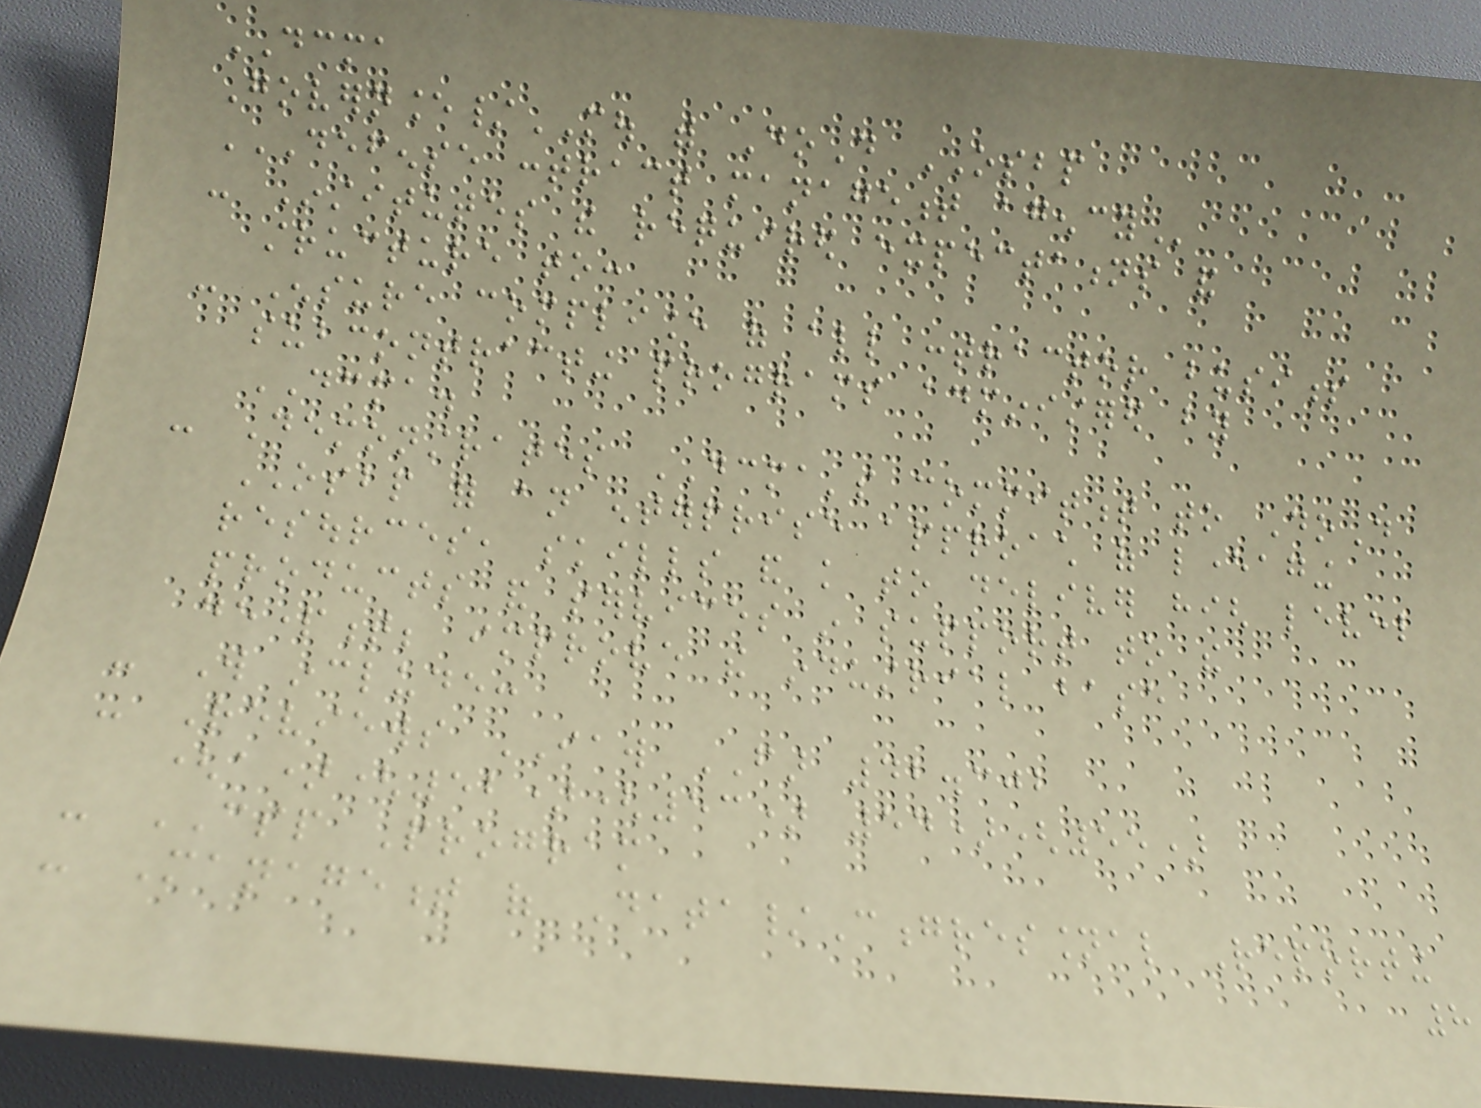DCMA
Governance/MOU with DoD OSBP
DEFENSE CONTRACT MANAGEMENT AGENCY
- Institutes the required expectations and
structure to:
- Ensure compliance of all contractor business
subcontracting programs administered by
DCMA.
- Demonstrates DCMA's commitment to DoD
OSBP for an enterprise approach of leveraging
resources, skills and knowledge to deliver high level
products and services in support to the
department; improve the industrial base
- Will include:
- Reviews IAW FAR 42.302
(a)(52)(53) 54)(55)
- CSP Program
- Management of Data/Congressional Reporting
8
